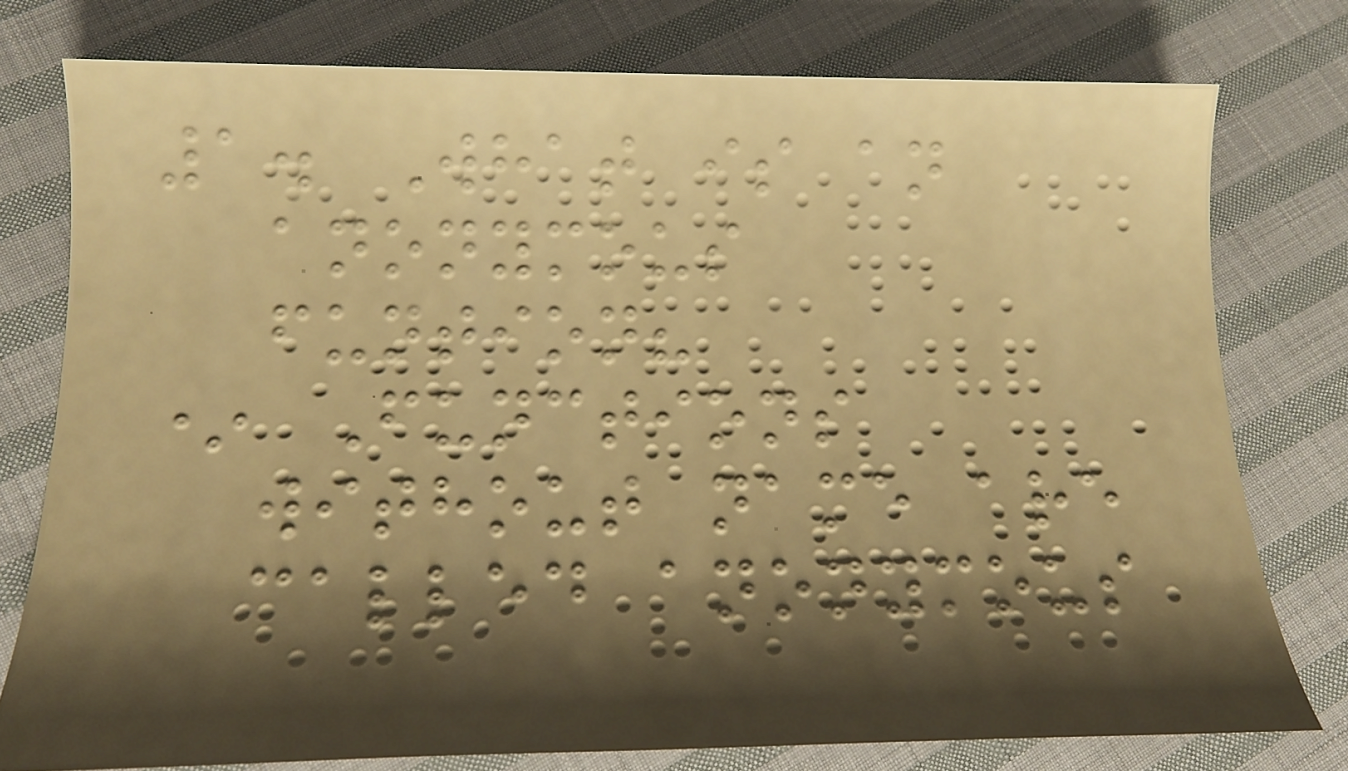1. What is an
anonymous
funtion?
* Functions
without name are
called anonymous
